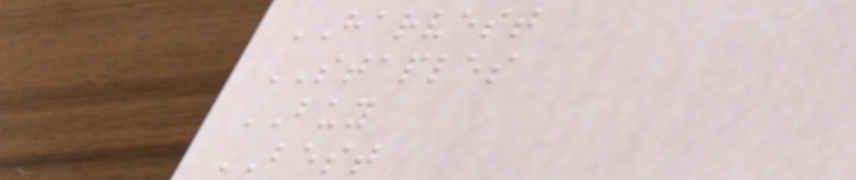HARVEST
STAPLES
BUY
BEST
